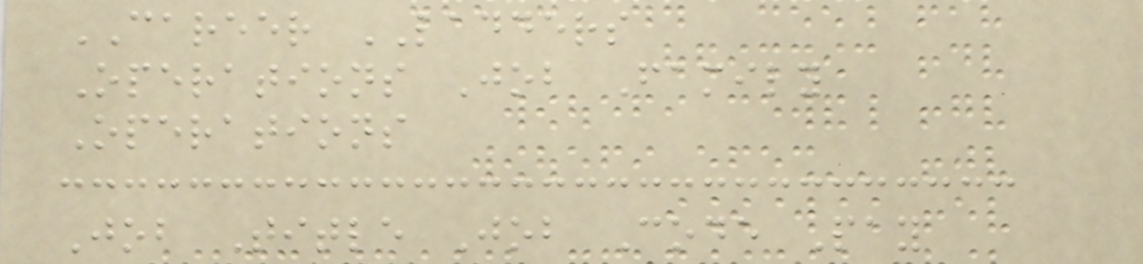CAREER LADDERS
Operations Job Family
Operations
Job Title Job Code Pay
